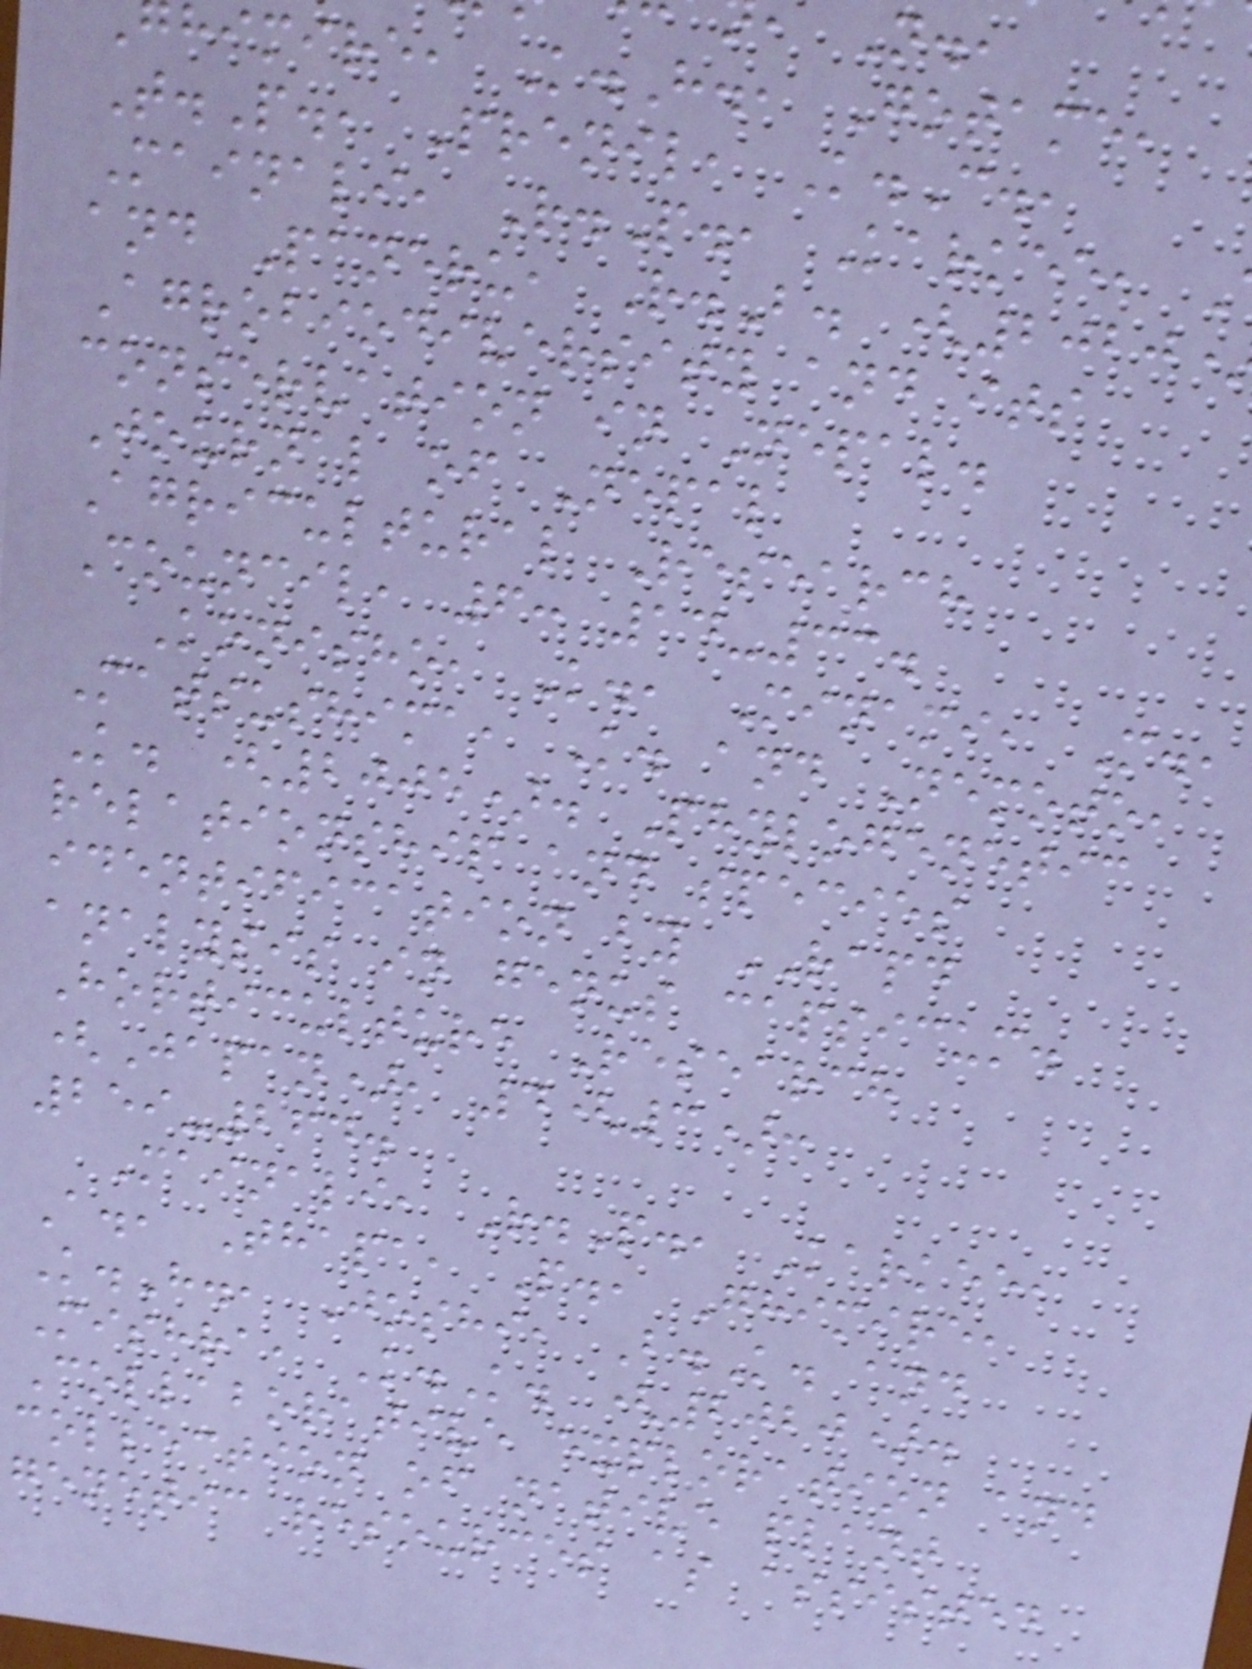himire, K.H., Gotame,
T.P., Prenil, K.C.,
Mainali, R.P., Karkee,
and Paneru, R.B. (2020
Agrobiodiversity and its
conservation in Nepal.
Journal of Nepal
Agricultural Research
Council, 6: 14-33.
Konisho, K., Minami, M.,
Matsushima, K. and Nemoto,
K. (2005). Phylogenetic
relationship and species
identification by RAPD
analysis in genus capsicum.
Horticulture Research
(Japan), 4(3):
259-264.
Mainali, R.P., Karkee,
A., Thapa, P., Ghimire,
K.H., Joshi, B.K. and
Mishra, K.K. (2020).
Collaborative exploration and
collection of native plant
genetic resources as assisted
